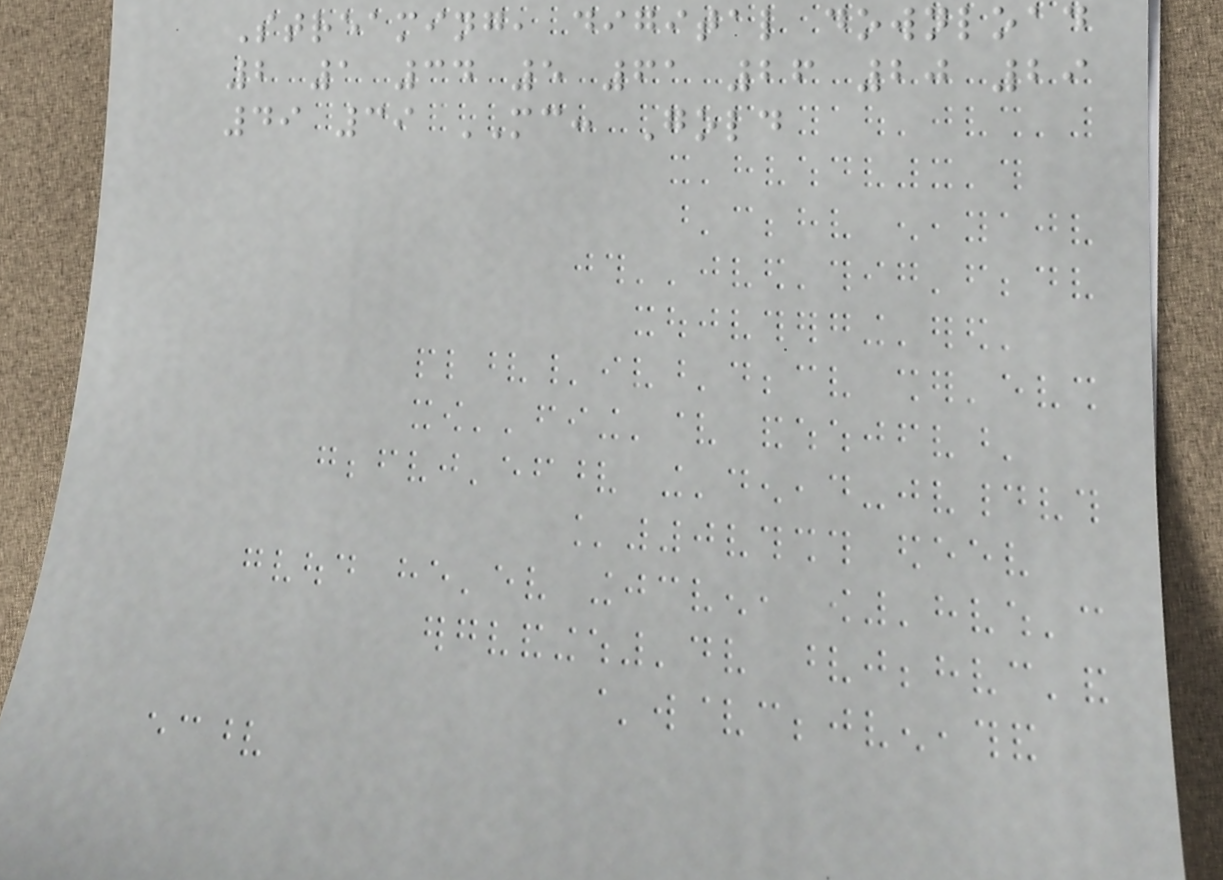Streaming, digital download
2 1 34 5 61 26 20 29
49 39 MC: Gold
